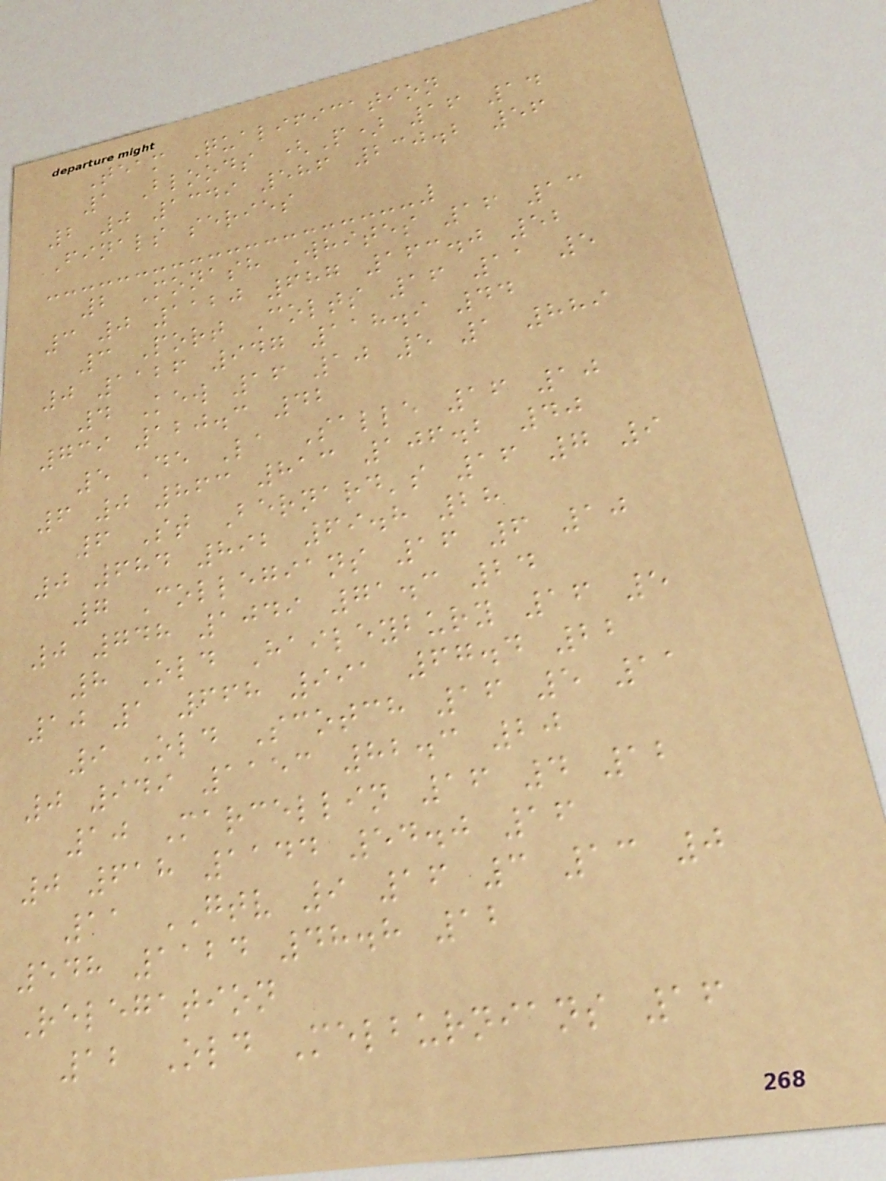Team Qualification
1 Bloods (P) 16 14
2 0 1349 586 230.2 56
Finals series
2 Monash Whites 16 13
3 0 1120 687 163.0 52
3 Port Colts 16 11 5
0 1126 947 118.9 44
4 Kew 16 10 5 1 889
739 120.3 42
5 De La Salle 16 10
6 0 863 813 106.2 40
6 St Bernard's 16 7 9
0 684 892 69.8 28
7 Collegians 16 6 10
0 748 1049 71.3 24
8 Old Haileybury 16 5
10 1 668 991 67.4 22
9 Old Scotch 16 5 11
0 949 1153 82.3 20
10 Marcellin 16 4 12
0 618 1144 54.0 16
11 GTV 9 16 3 13 0
548 1124 48.8 12
Relegation
12 Old Melburnians 16
